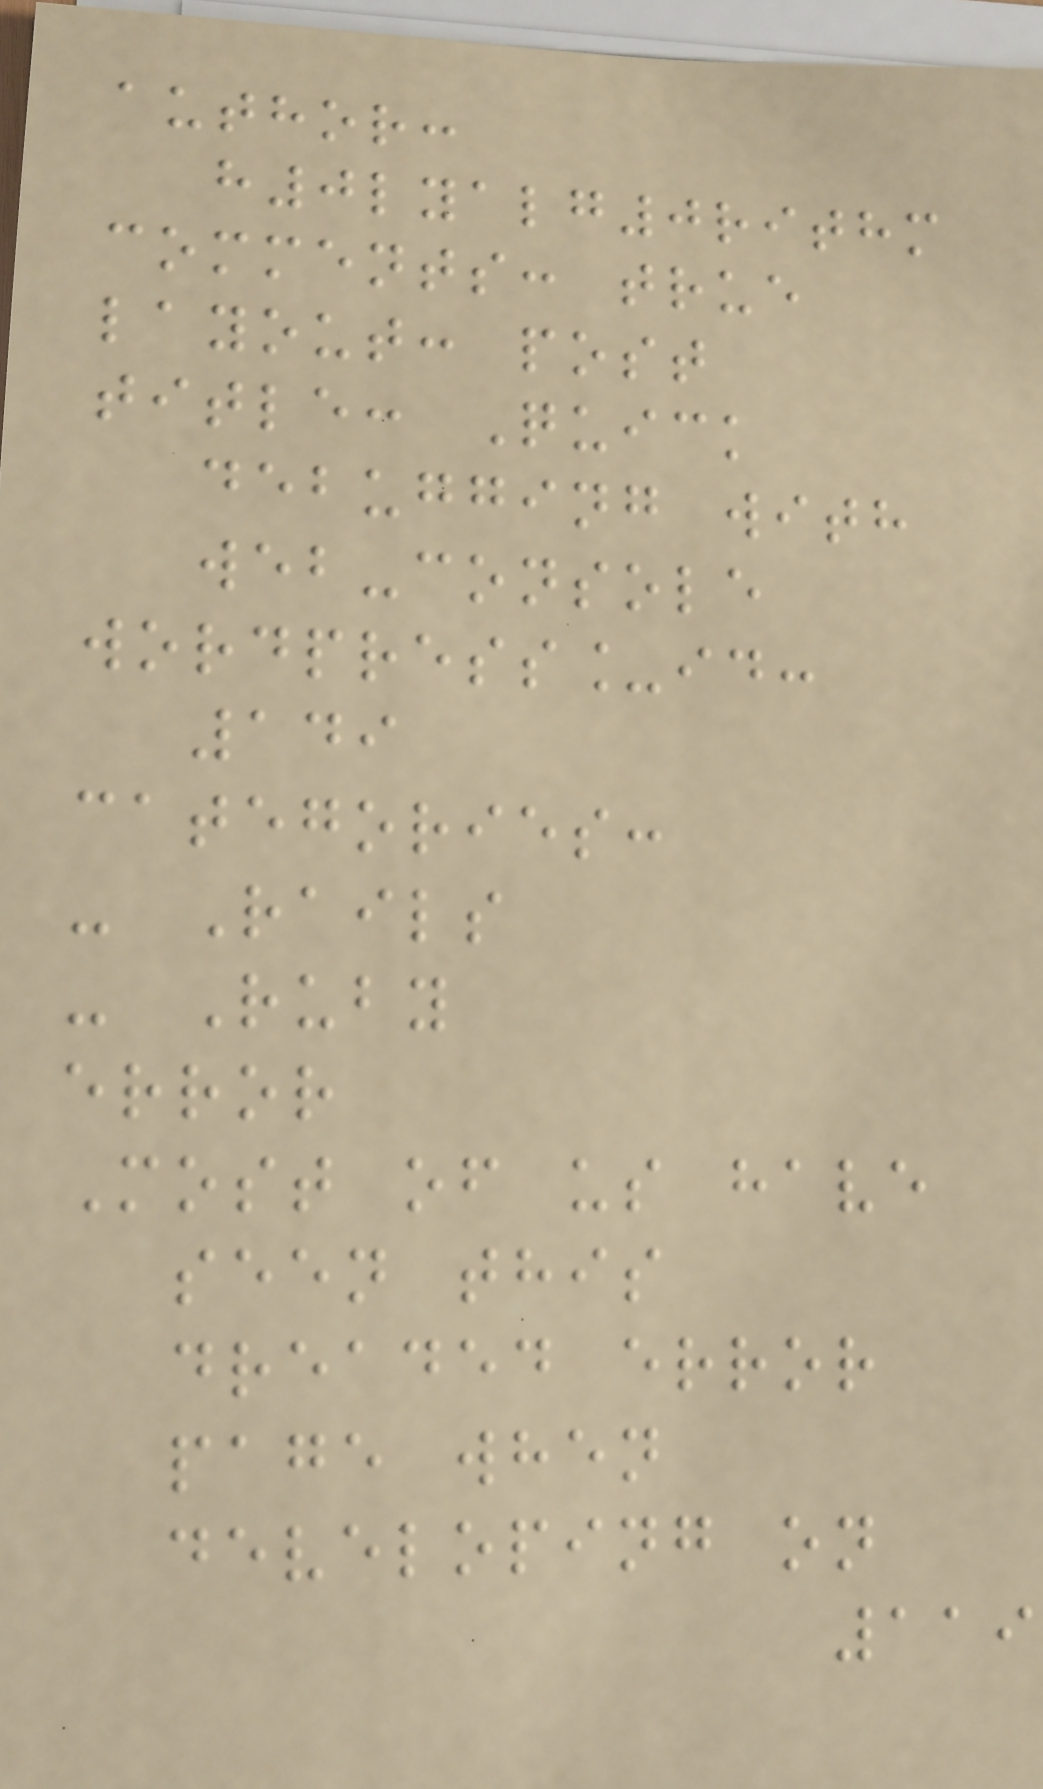author:
h0lyalg0rithm
comments: true
layout: post
title: Quick
debugging with
web-console
wordpress_id:
149
categories:
- Rails
- Ruby
error
Most of us have
seen this
dreaded error
page when
developing on
119
